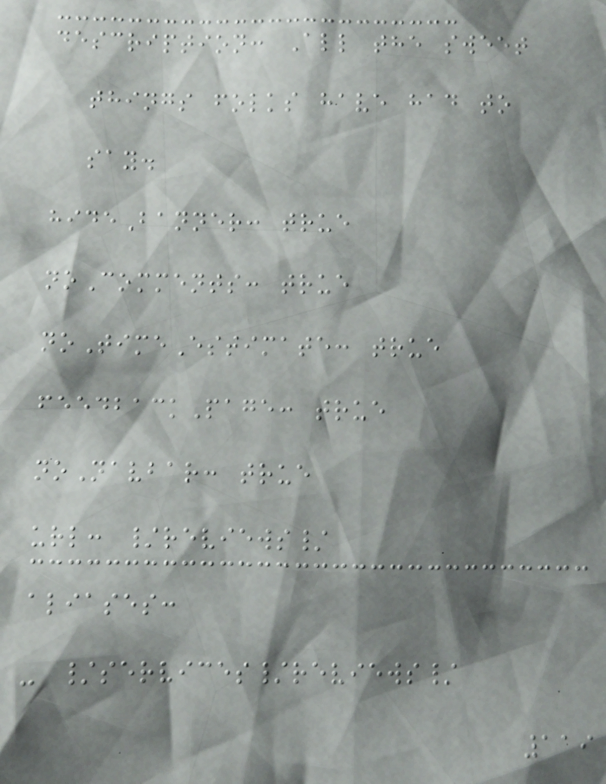description: All the sweet
things folks have had to
say.
hideBanner: true
noComments: true
noTimeEstimate: true
feedbackPage: true
noNavbar: true
url: /reviews/
aliases:
- /services/reviews/
119
